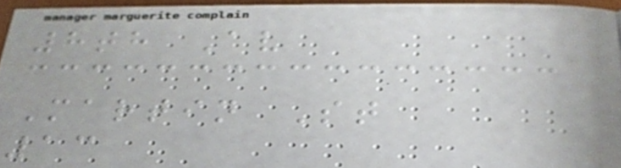8th Av
Martin St
13
